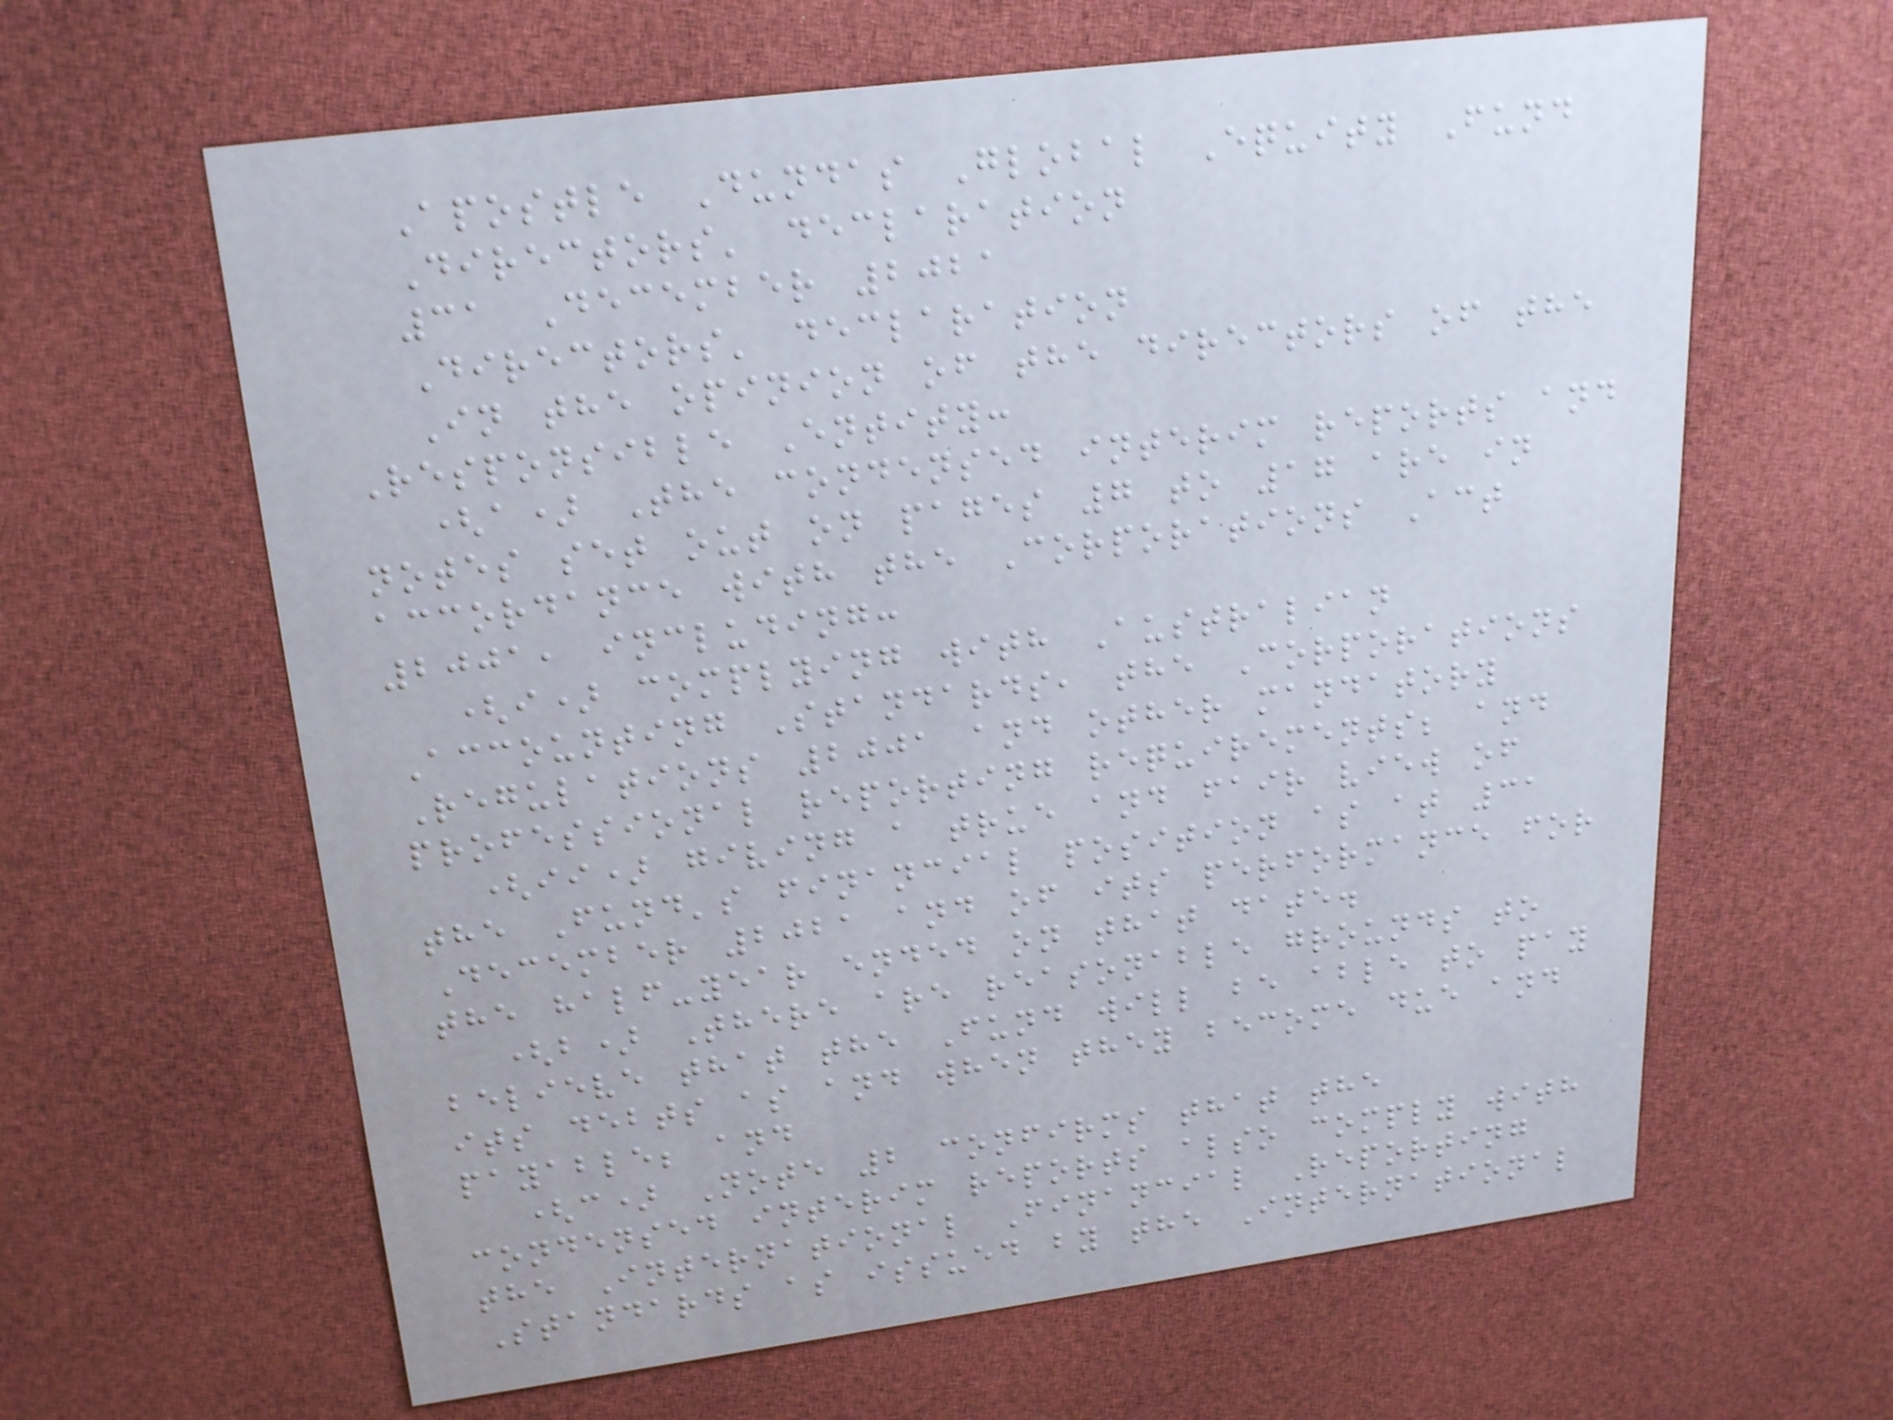Apostle Dundas Global Equity Fund
Directors' declaration
31 December 2021
Directors' declaration
In the opinion of the directors of the
Responsible Entity:
(a) The condensed interim reports and
notes set out on pages 7 to 17 are in
accordance with the Corporations Act
2001, including:
(i) complying with Australian
Accounting Standards, the Corporations
Regulations 2001 and other mandatory
professional reporting requirements; and
(ii) giving a true and fair view of
the Fund's financial position as at 31
December 2021 and of its performance for
the half-year ended on that date.
(b) There are reasonable grounds to
believe that the Fund will be able to pay
its debts as and when they become due and
payable; and
(c) Note 2 confirms that the
condensed interim reports also comply with
the International Financial Reporting
Standards as issued by the International
